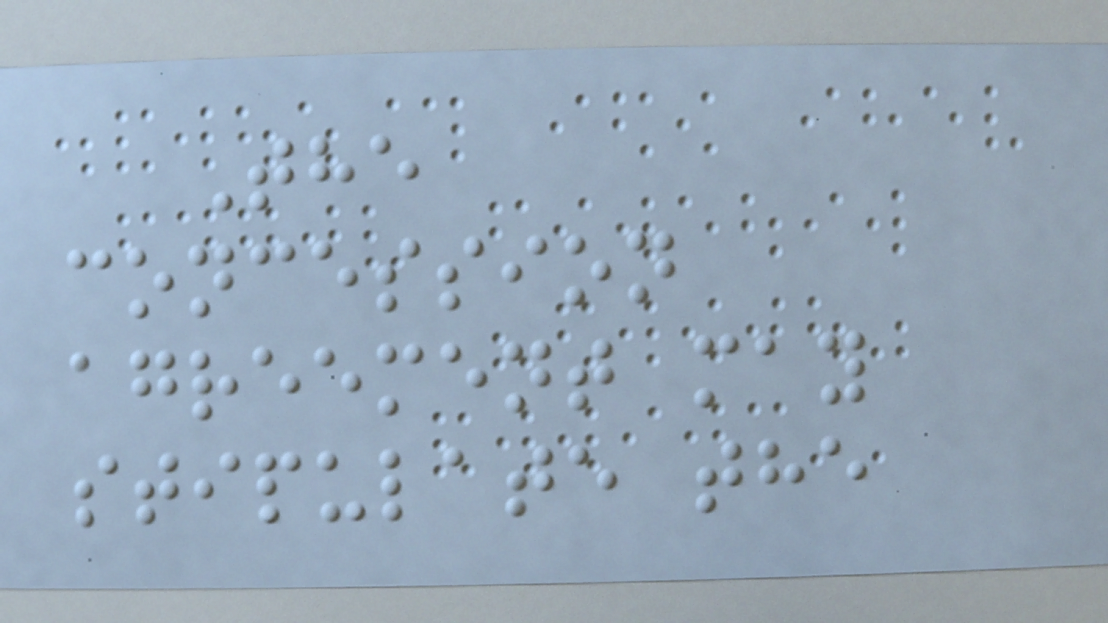The
concession
agreement may
stipulate the
